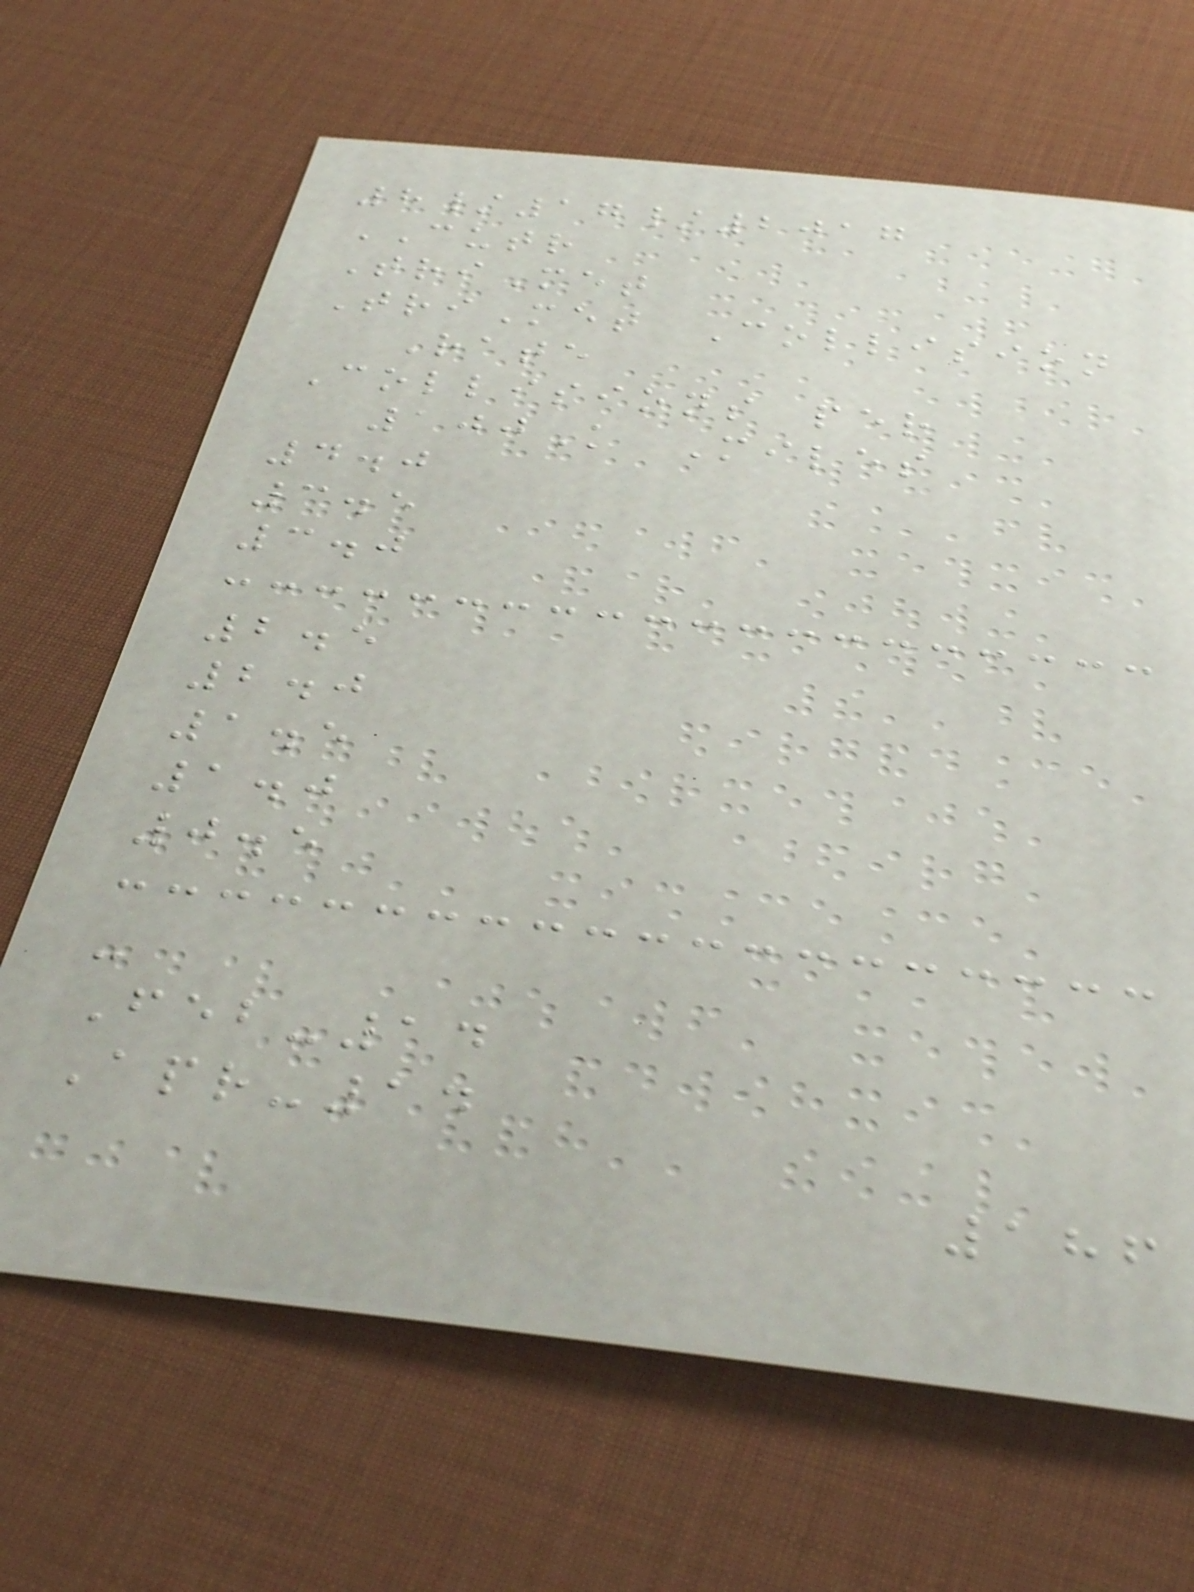8/17/2017
CUTR
TriMet
TriMet Collision
Rate
Collisions per
100K Miles
4.0
3.5
3.0
2.5
2.0
1.5
1.0
0.5
-
Feb-14
Apr-14
186
